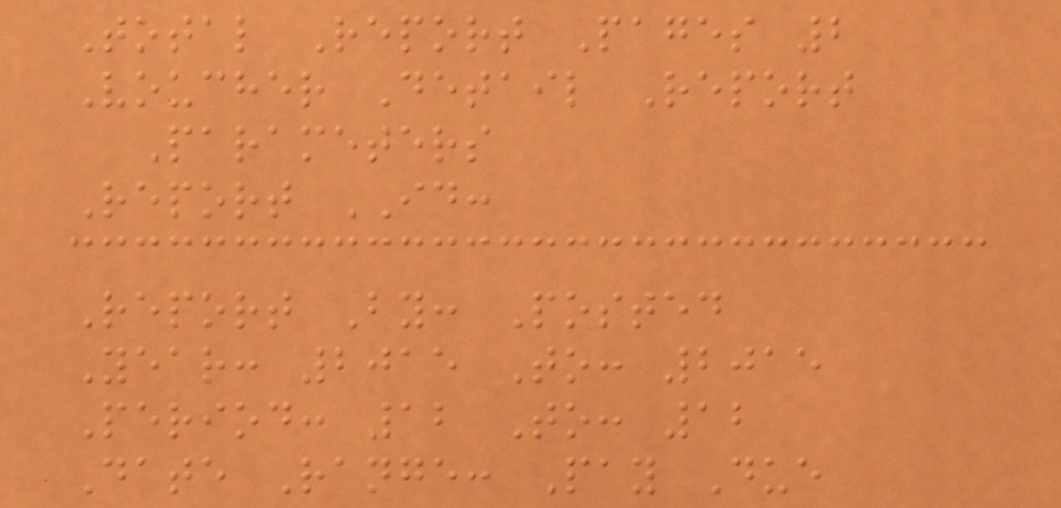Total Report Pages 2
Voucher Detail Report
Parameters
Report ID:
Report By: Posted
Year: 2015 To: 2015
Period: 12 To: 12
Date Range: Pay Due
